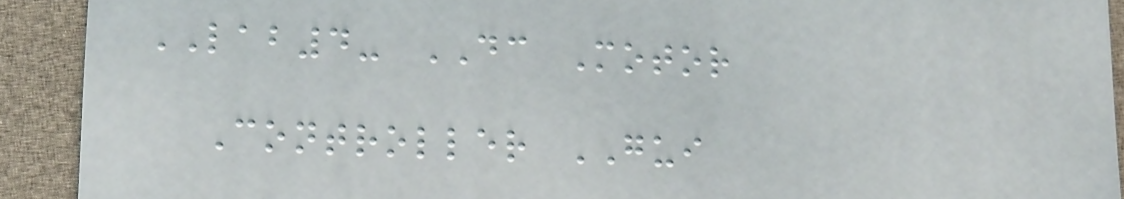LAB4- DC Motor
Controller GUI
